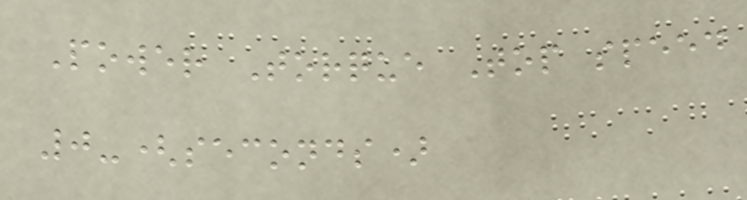Power Torque Top speed
0-(seconds)
